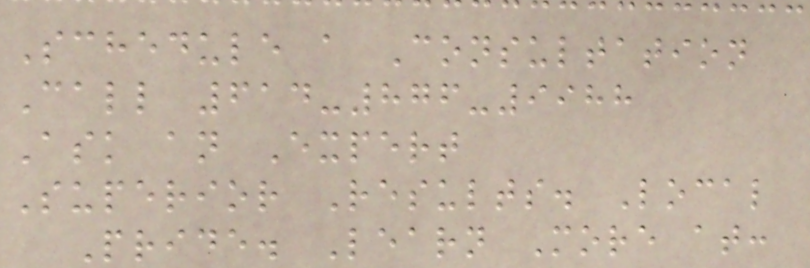Schedule a Consultation
Call 614-876-9988
Ask an Expert
Superior Results. Local
Pride. Learn More at:
